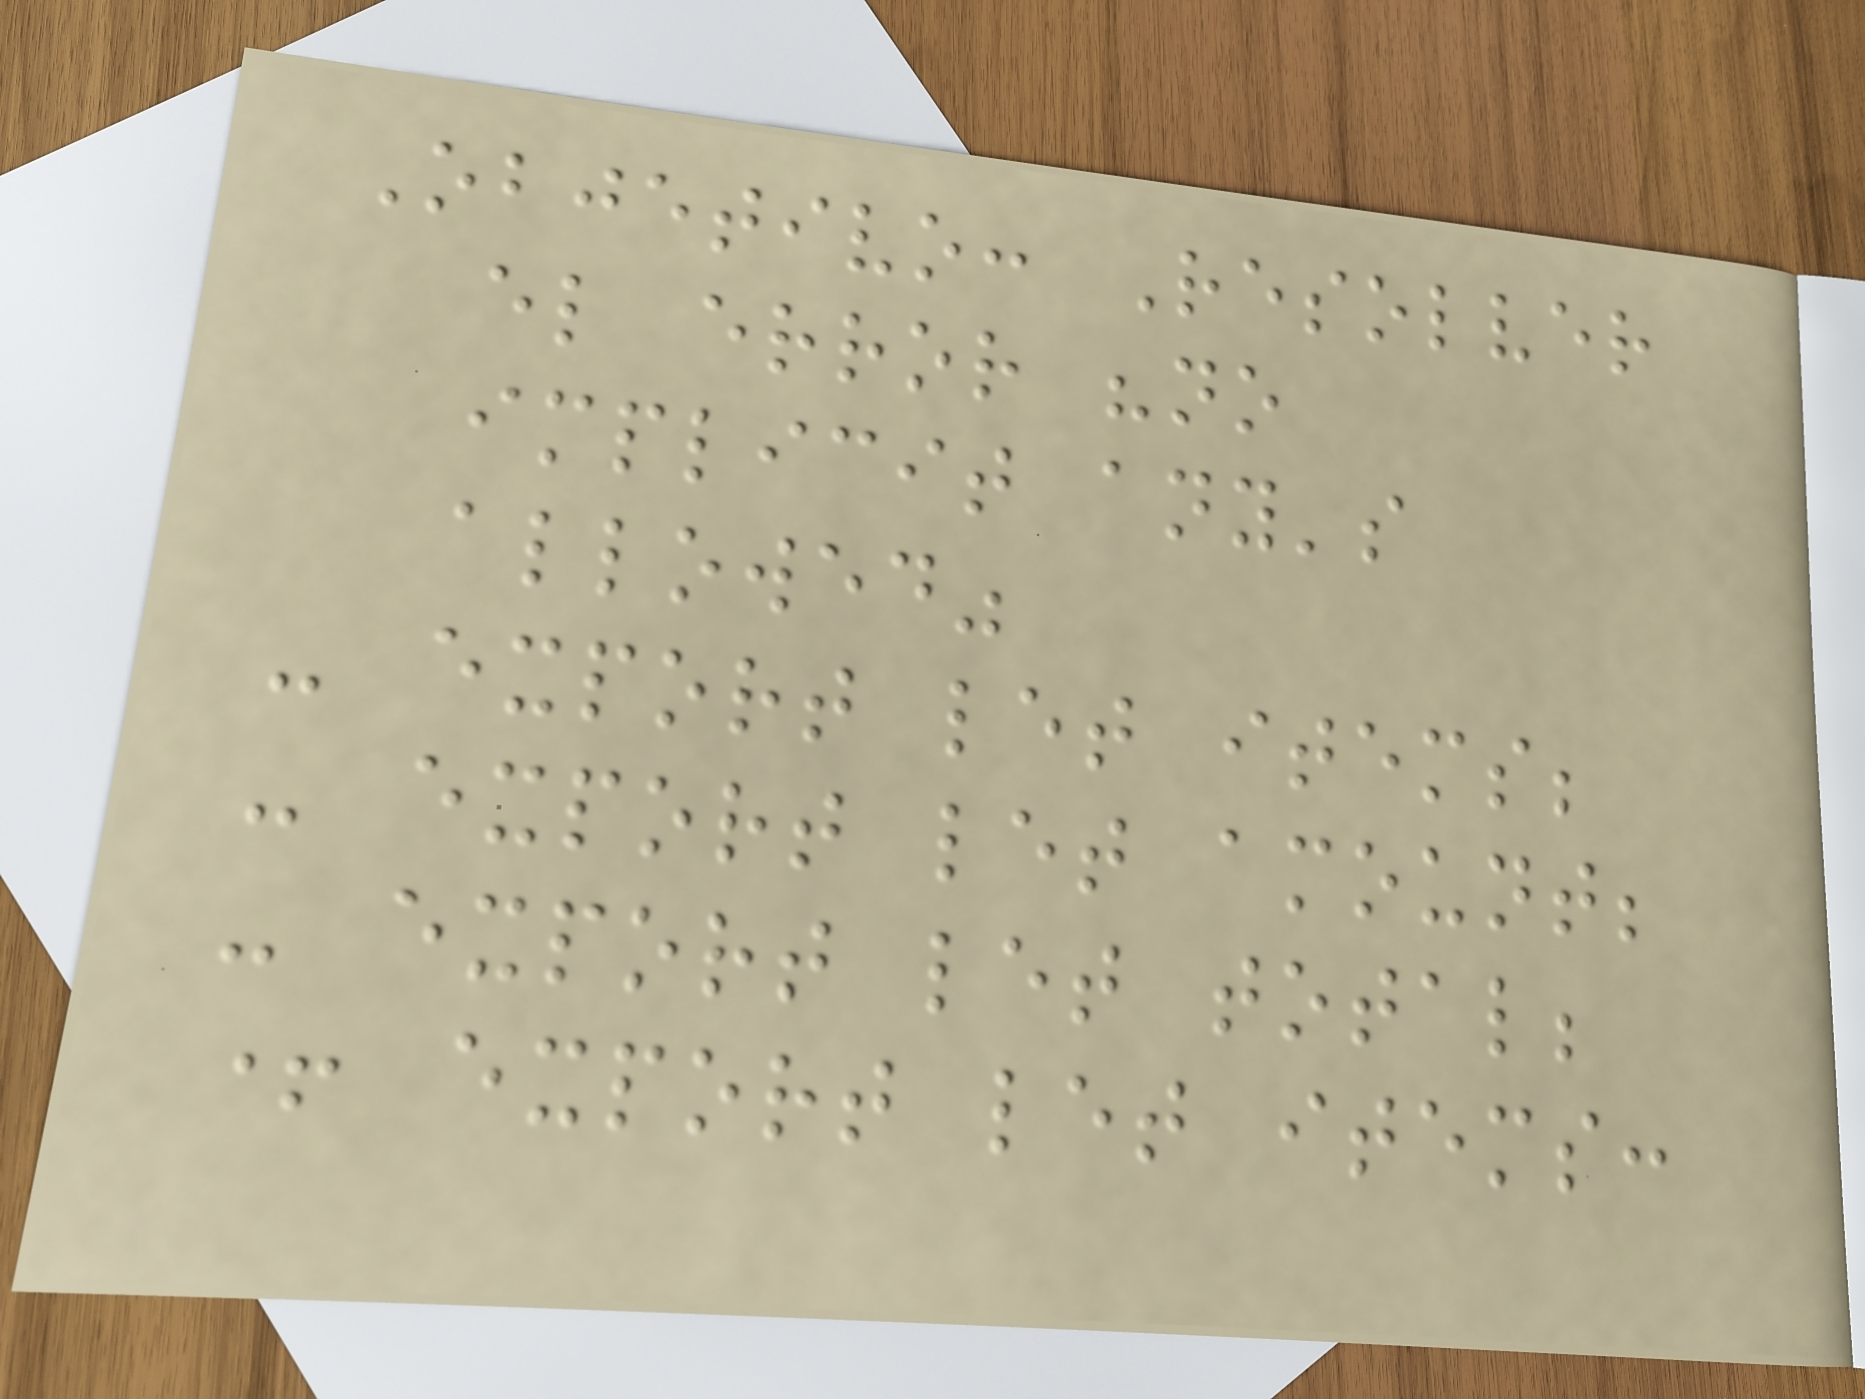Objetivo: Resolver
el error "no
implicit any's
allowed"
- export let items;
- export let amount;
- export let total;
+ export let items:
